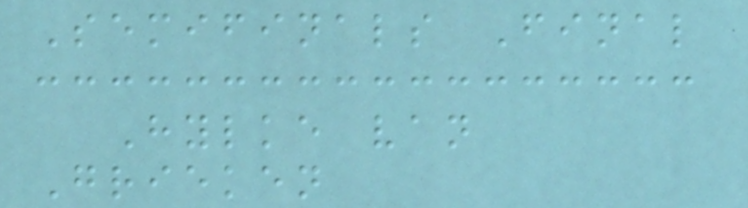Semifinals Final
Hylke van
Grieken
